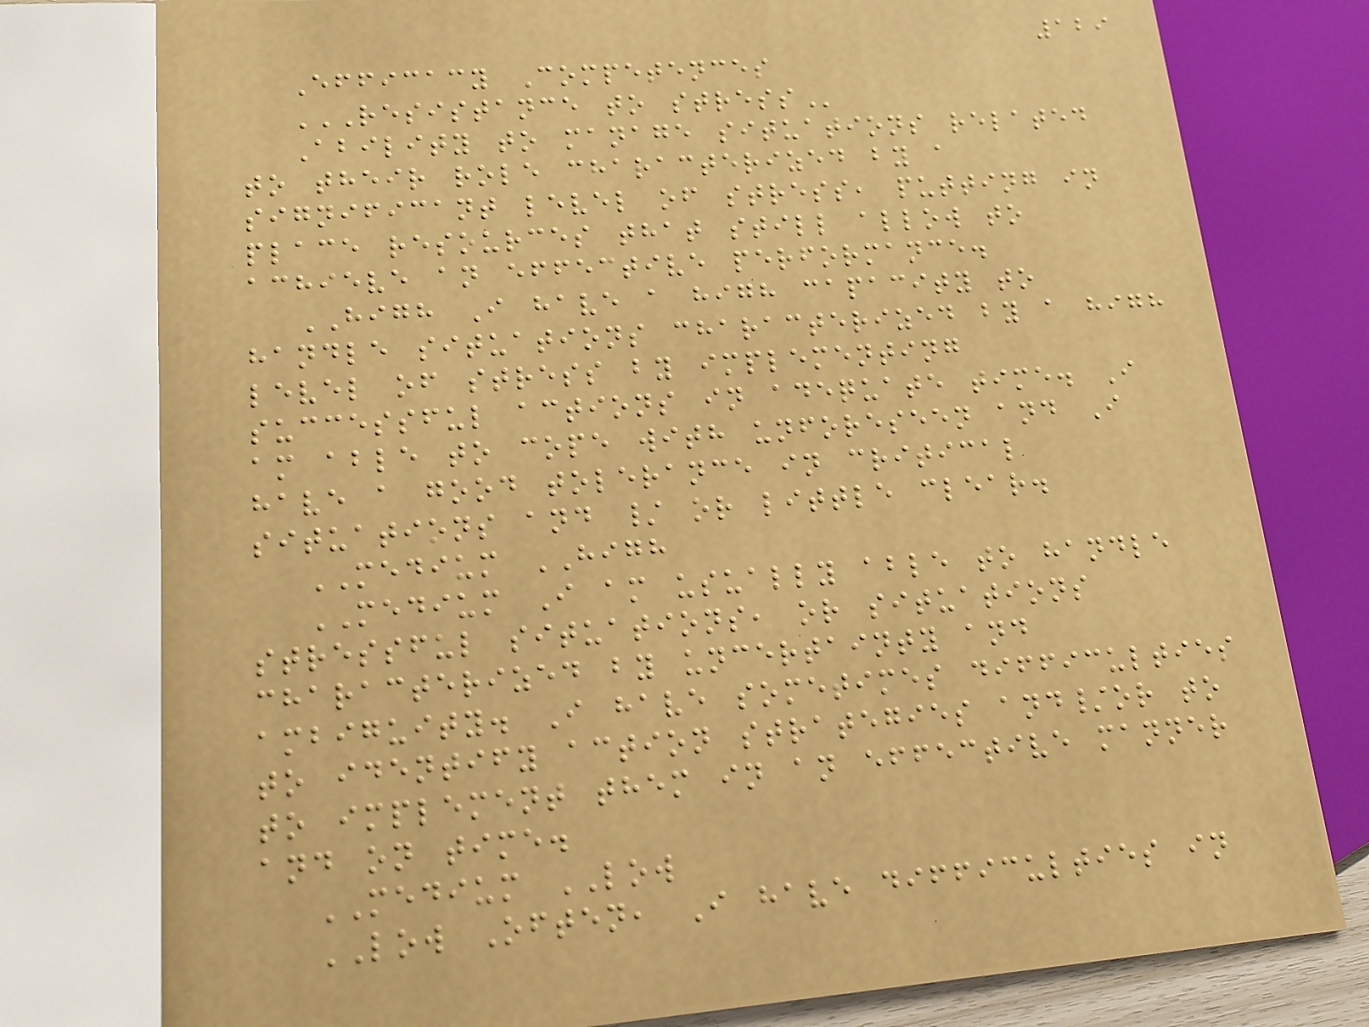129
Efficacy Competences
RESISTANCE TO STRESS
Ability to manage situations related
to their role characterized by a
significant level of stress, putting in
place resources that still allow to
achieve an effective performance.
HIGH I have a high capacity to
handle situations characterized by a high
level of stress by implementing
successful actions in adequate time. I
am able to cope with unforeseen and I
have a good tolerance in critical
situations and / or little clear.
MEDIUM HIGH
MEDIUM I am usually able to handle
stressful situations, or situations
characterized by uncertainty and
ambiguity. I have sometimes difficulties
to identify action strategies and/or to
to implement them in an effective manner
and on time.
MEDIUM LOW
LOW Often, I have difficulties in
